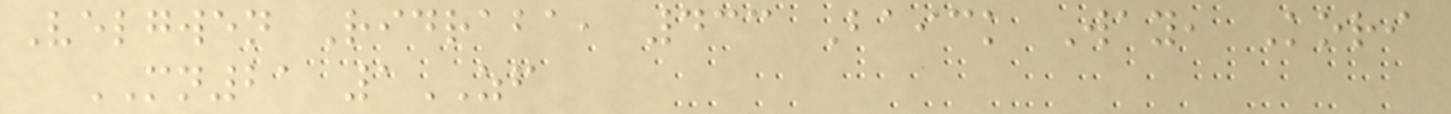Velgwen Ridraba, 433 Baick Way, Kori
MN21 1ZF
